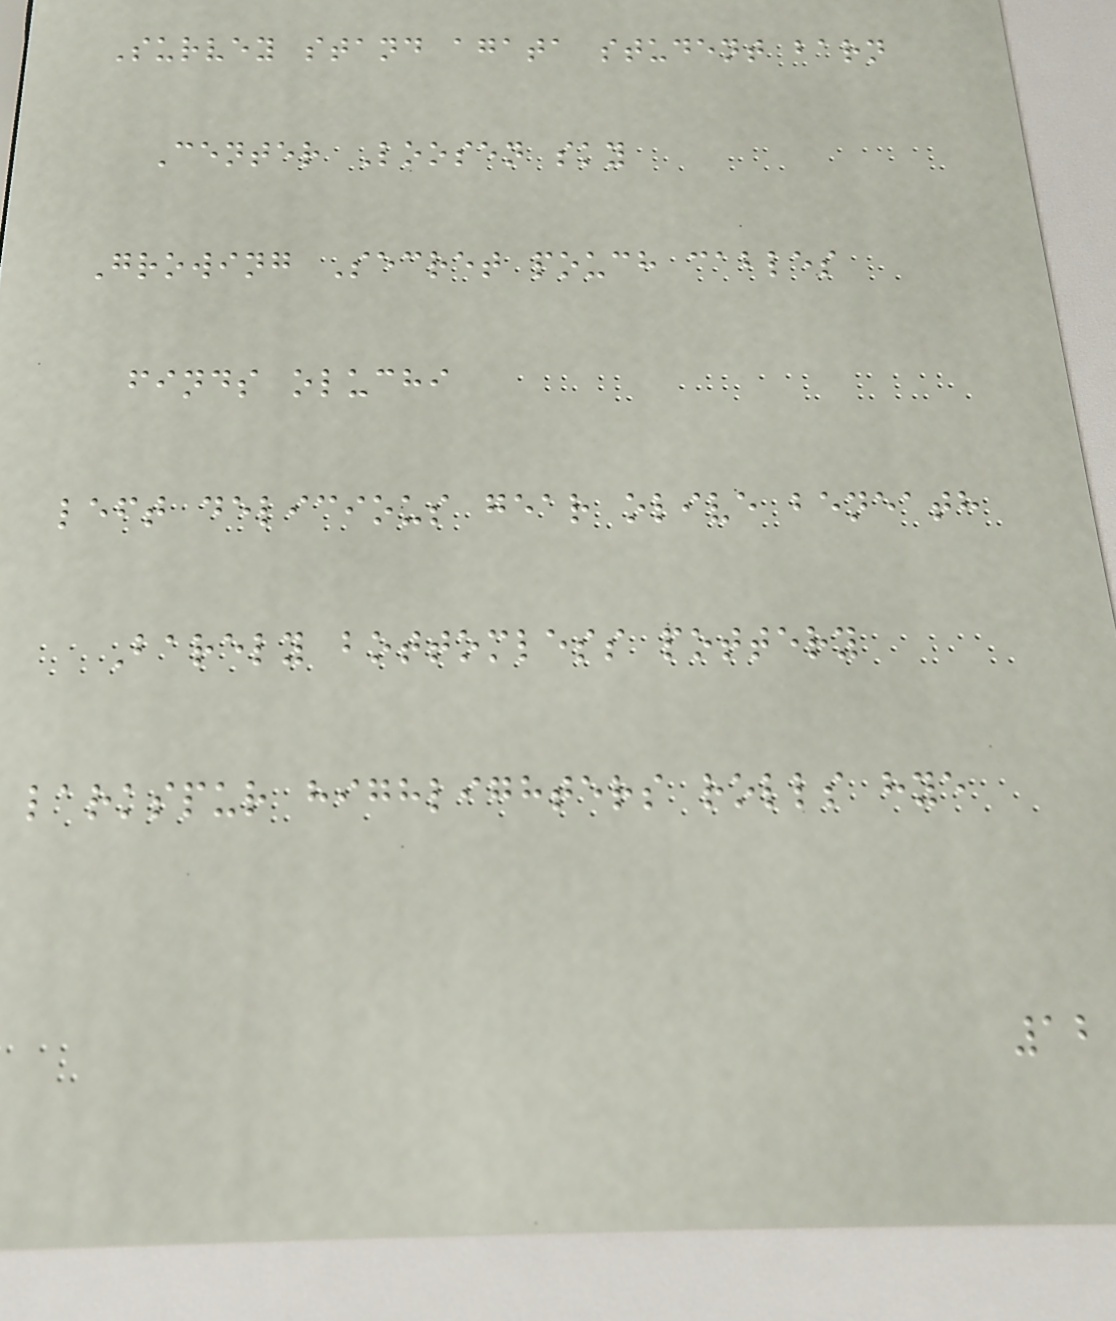Survey stand agata student barn
Center Loosen sky
Growing Secret pouch cables
finds oluchi
left delicious gear olive beneath
Barely bottomless pottery
larkspur highlighters rolls hye
12
